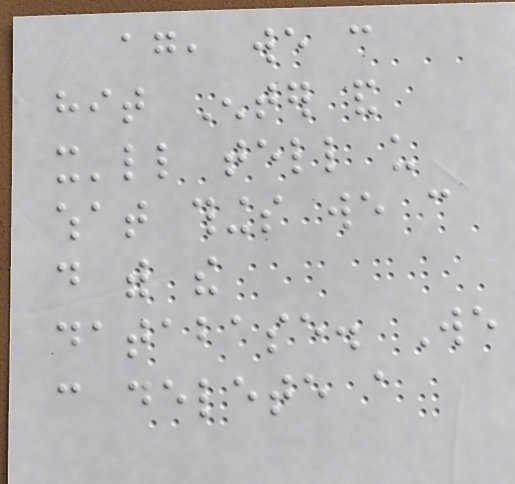again, we can
hit Enter and
it'll tell us
what things we can
do with the
database. We
can delete a
